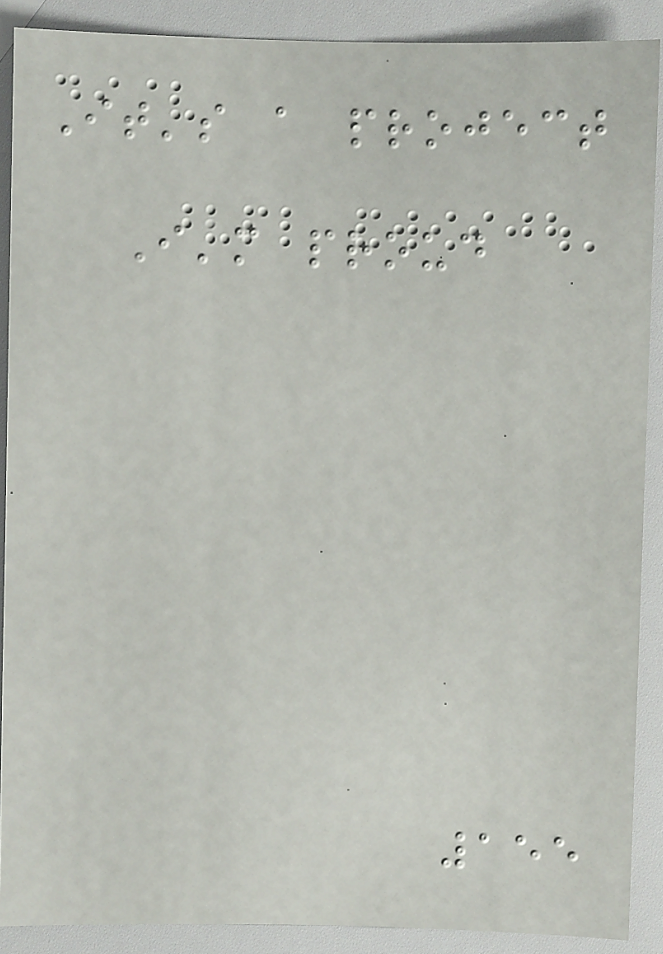It's a project
I'm proud
155
